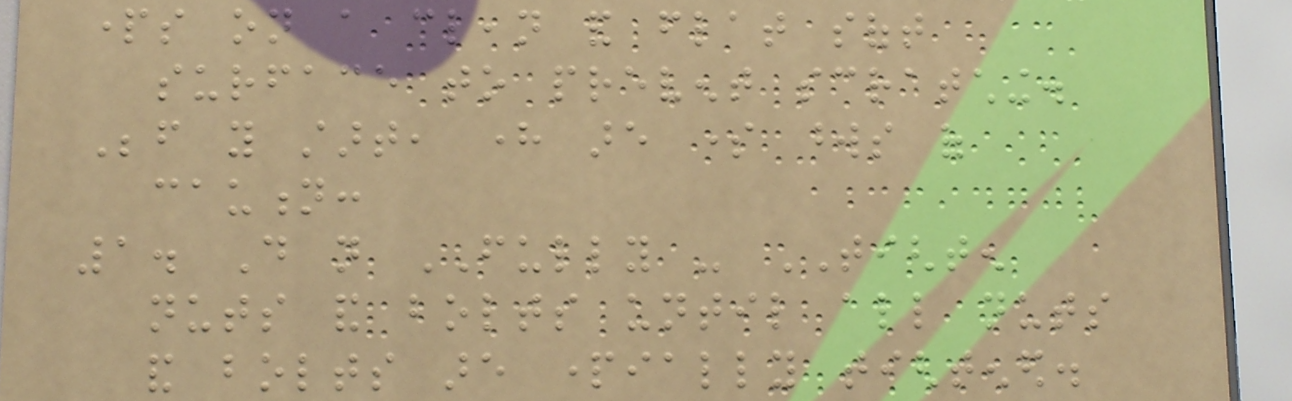parts on a clean and flat soft
surface to prevent scratching.
Before you start, here are some words of
caution:
1. Do not FULLY - TIGHTEN
nuts and bolts until all nuts
and bolts are partially tightened.
